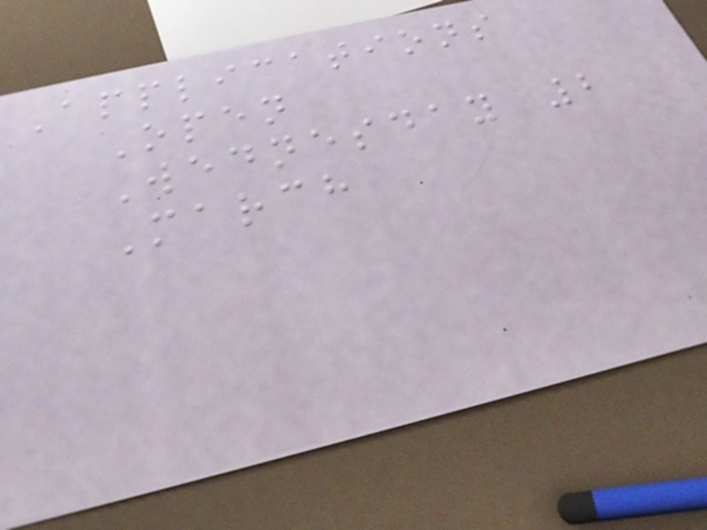Applications
Open
Wednesday 2
March
